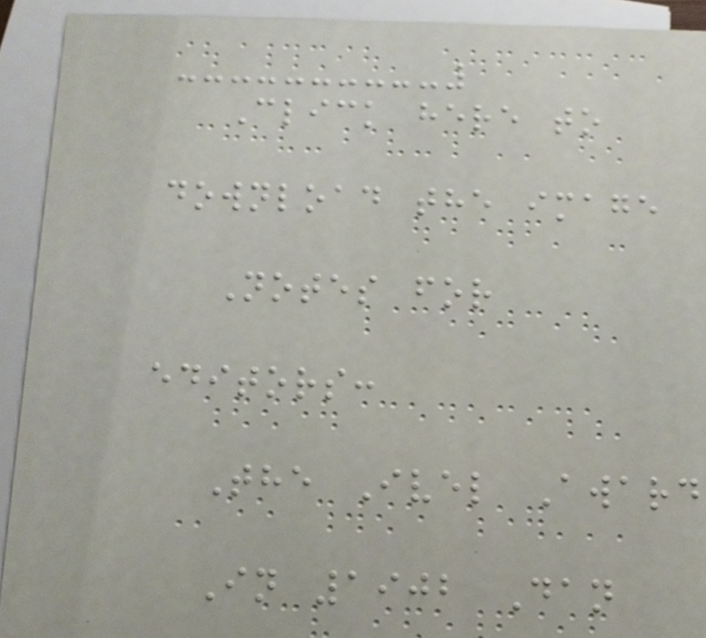Click here to
download the image
Notes for
editors:
The Ivel Award
In 1902 Dan
